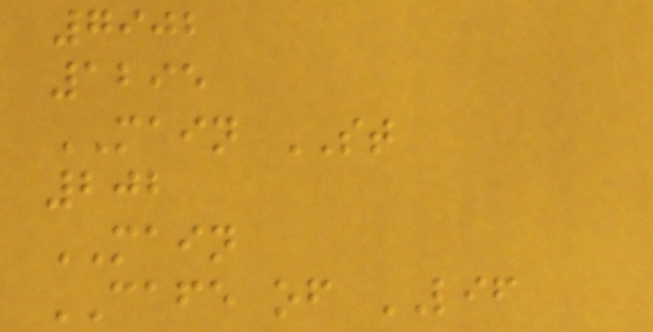7902
1295
MAIN ST
202
MAIN
CAFE of LIF
